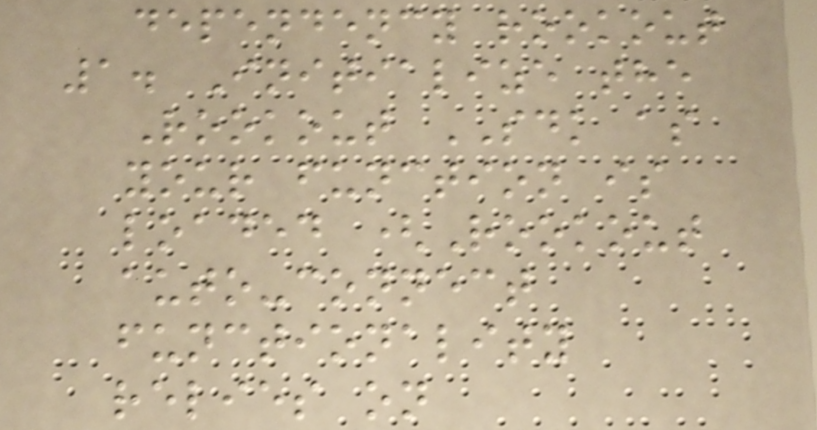dependency rookout
1. Initialize the
Rookout SDK as
your function is
loaded (Rookout
auto-connect
functionality
relies on
